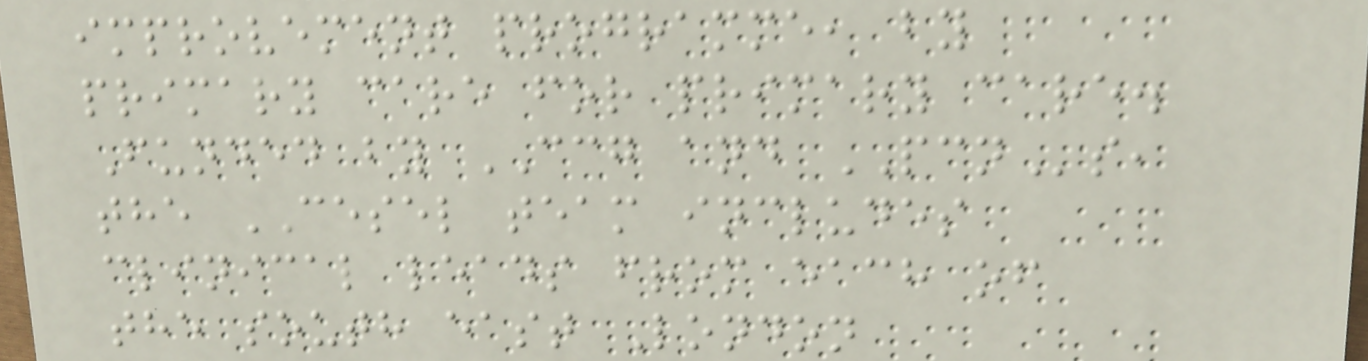improvement programme, by
primary care for primary care.
Funded by CCG and PCNs,
the CESEL team includes
clinical leads from each of
the south east London
